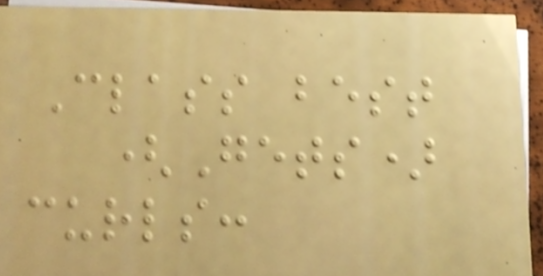Class best
(Gets)
curls:
